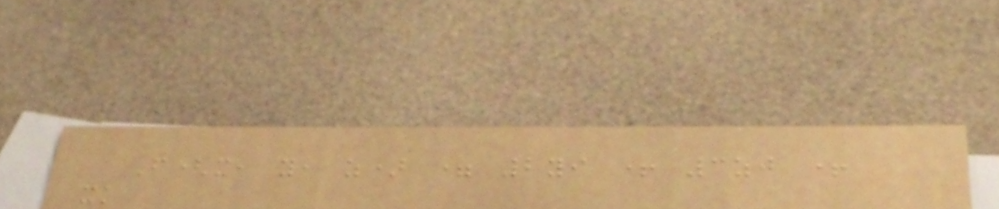F(x, y, z) = 2yi + 3zj +
xk
